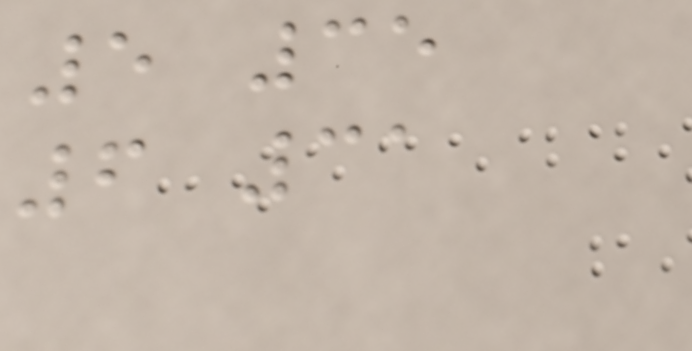5 35
6 31
